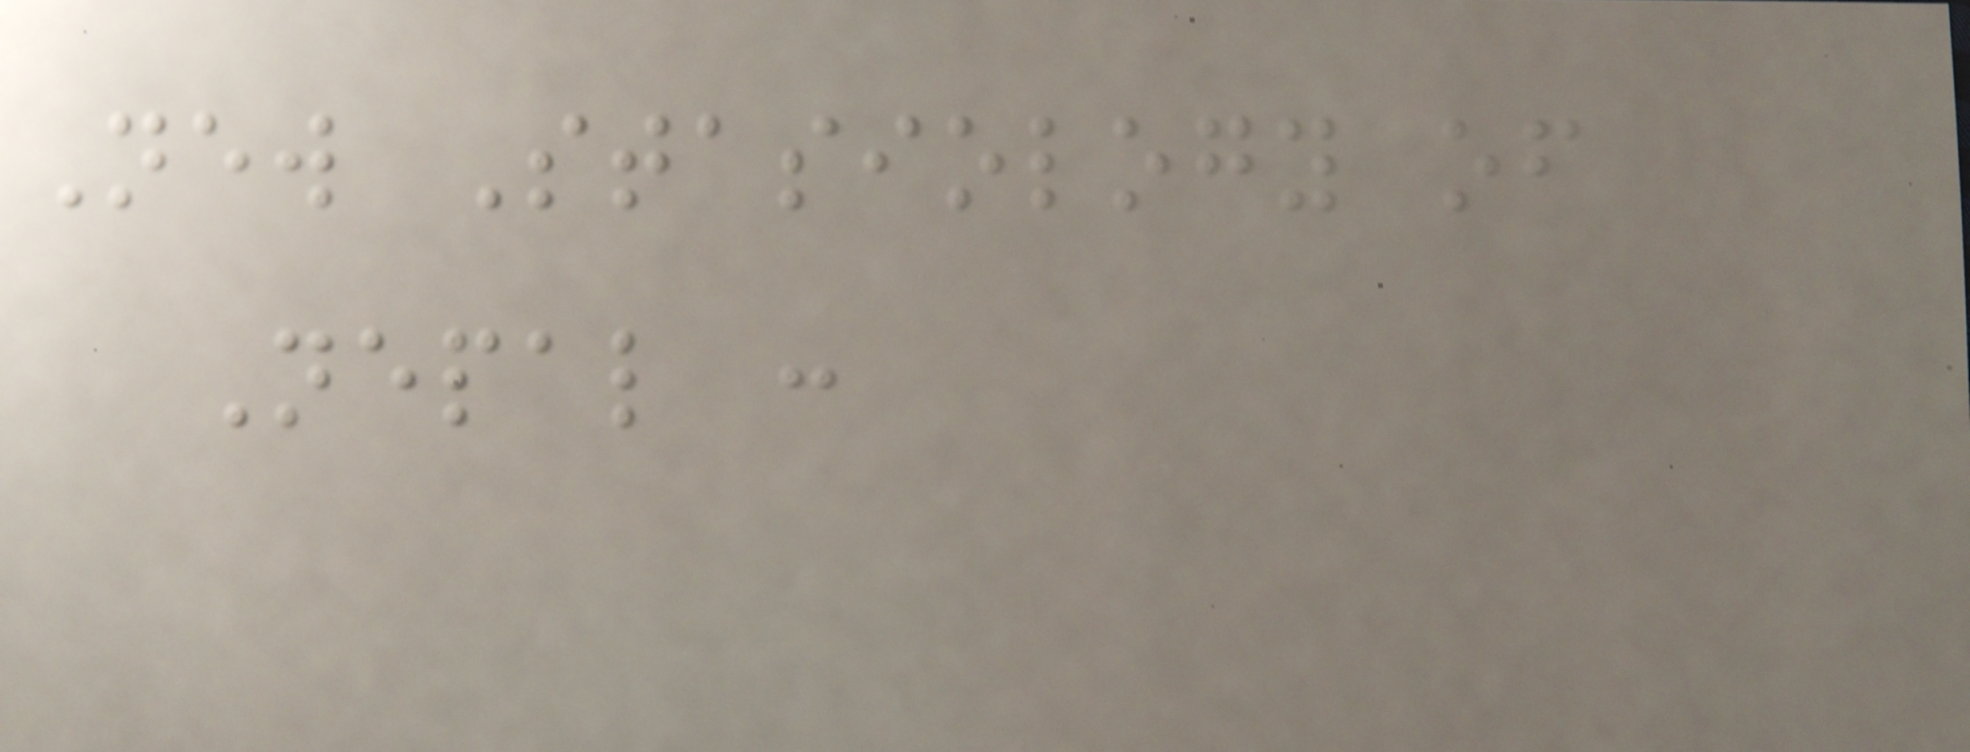New Stasiology of
Nepal :
